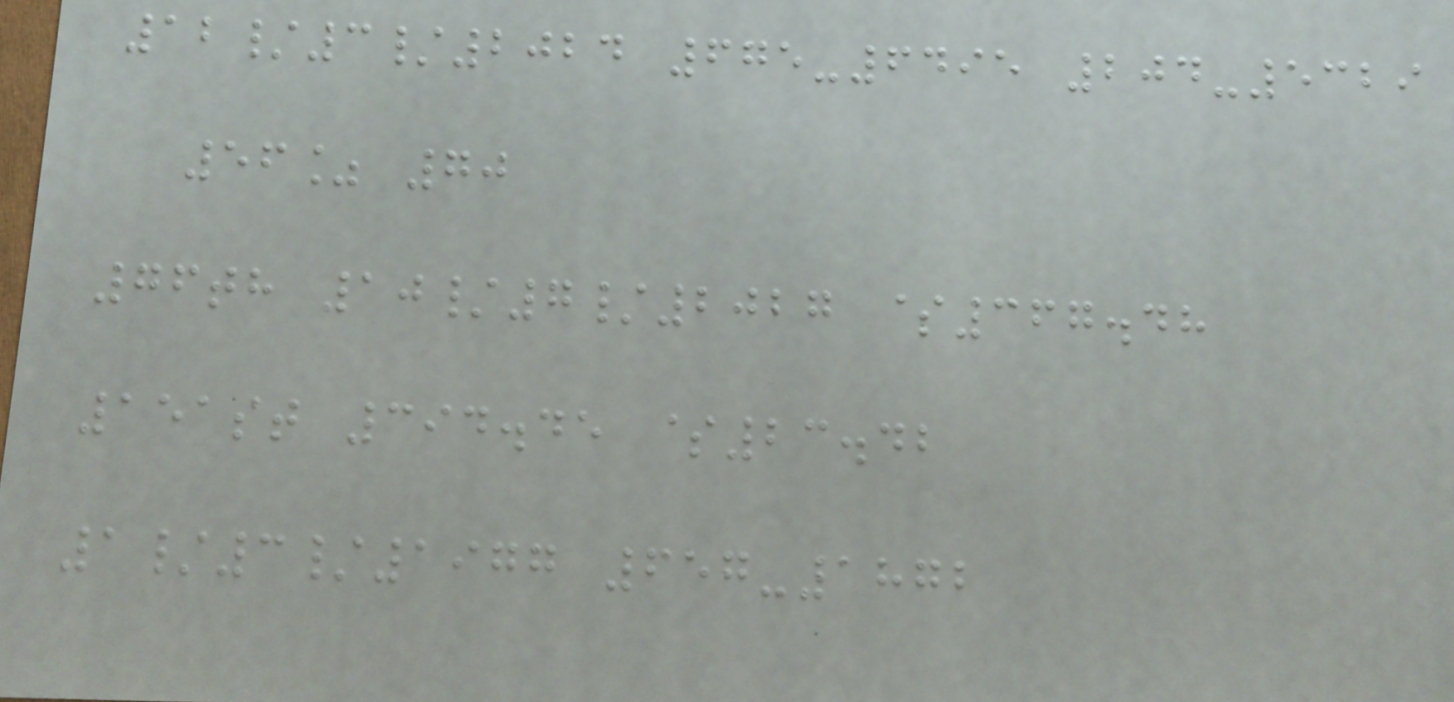12/3/2024 675-6495 204-5329
56% 70
76th 10/7/2027 $367.48
151st 394.45 $23.42
1/3/1977 657-1872
